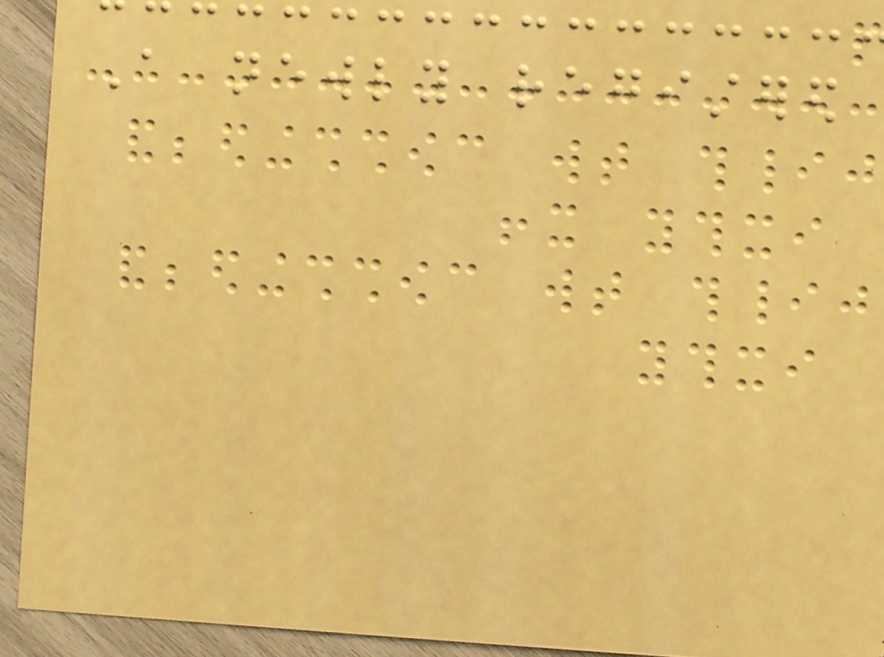A newly registered
